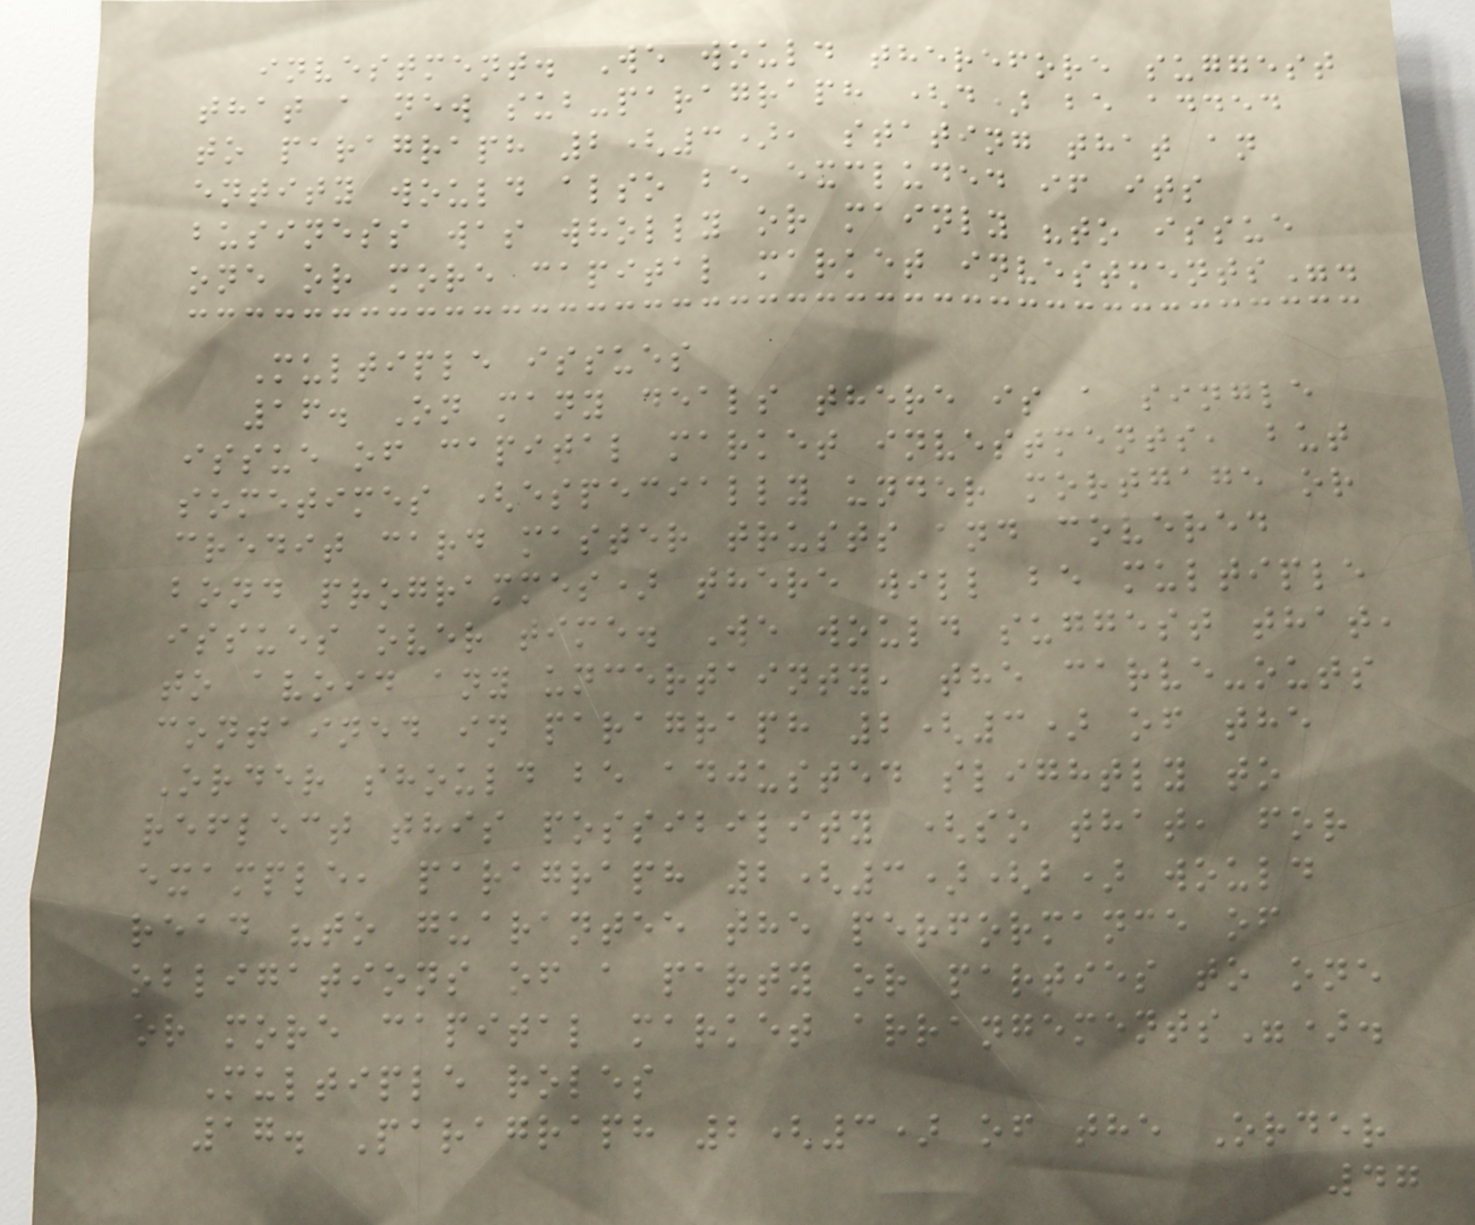investment. We would therefore suggest
that a new sub-paragraph (d) be added
to paragraph 2(3), stating that an
entity would also be excluded if its
business was wholly or mainly "to issue
one or more capital market investments".
Multiple issues
16. On many deals there is a single
issue of capital market investments, but
sometimes (especially under mortgage or
credit card master trusts and covered
bond programmes) there will be multiple
issues over time. We would suggest that,
to avoid any uncertainty, the carve-outs
contained in paragraph 2(3) of the
Order should be adjusted slightly to
reflect this possibility (so that, for
example, paragraph 2(3)(b) would
read "to guarantee the performance of
obligations of a party or parties to one
or more capital market arrangements").
Multiple roles
17. Paragraph 2(3) of the Order
47
